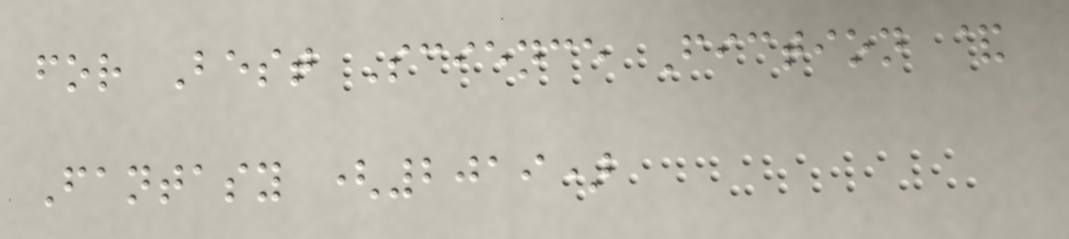for Best Science Fiction &
Fantasy (2019)
